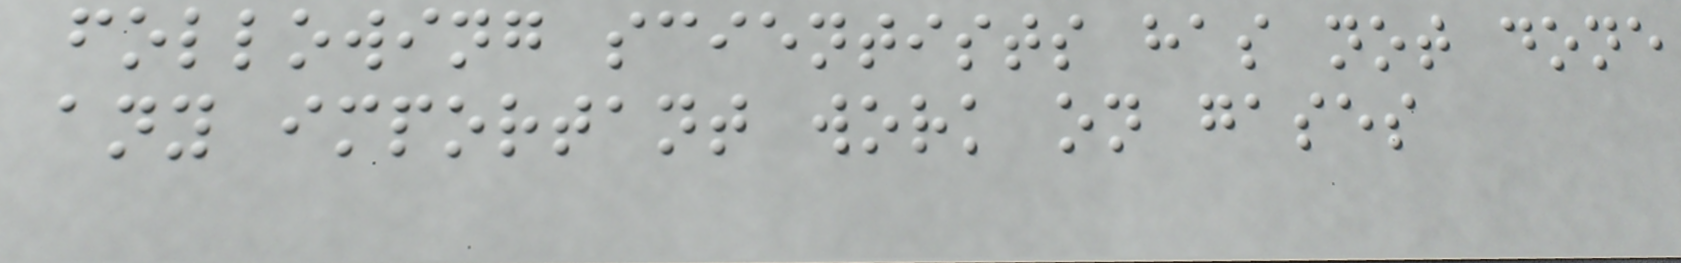following scientists has not done
any important work on gases
